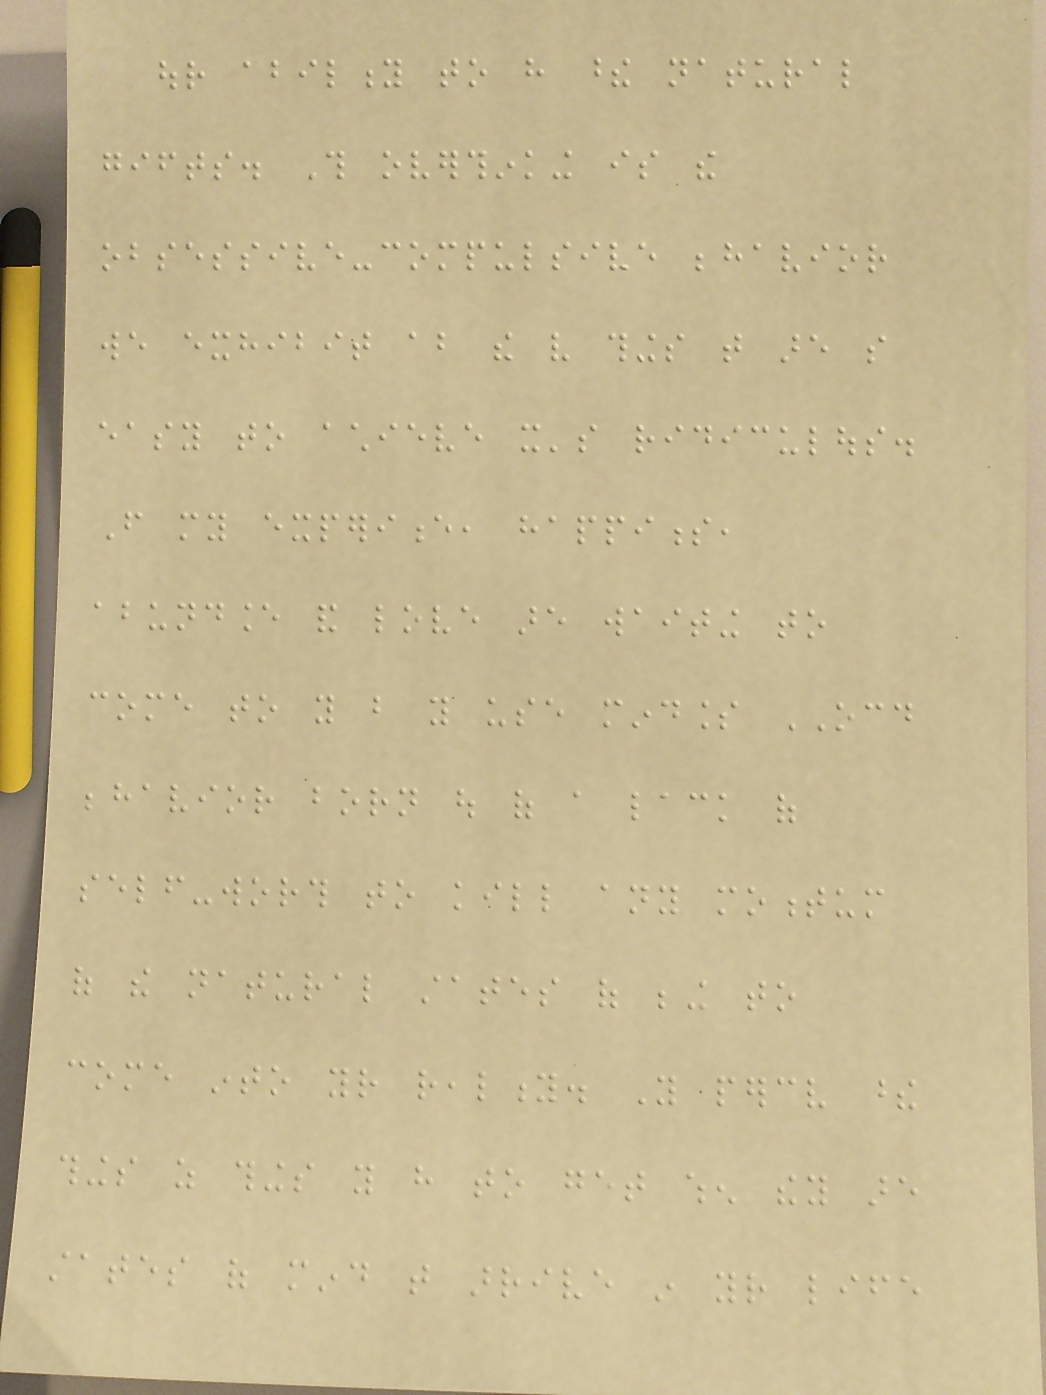our ability to have these natural
gifts. This overthinking is the
obsessive-compulsive behavior
we exhibit about the very things that are so
easy to achieve it's ridiculous.
From my experience, happiness,
abundance and love are waiting to
come to you but you use mindless OCD
behavior born out of a lack of
self-worth to kill any momentum
of the natural states of being to
come into your reality. You perceive these
things as things you have to get when they are
states of mind that arrive in your life
